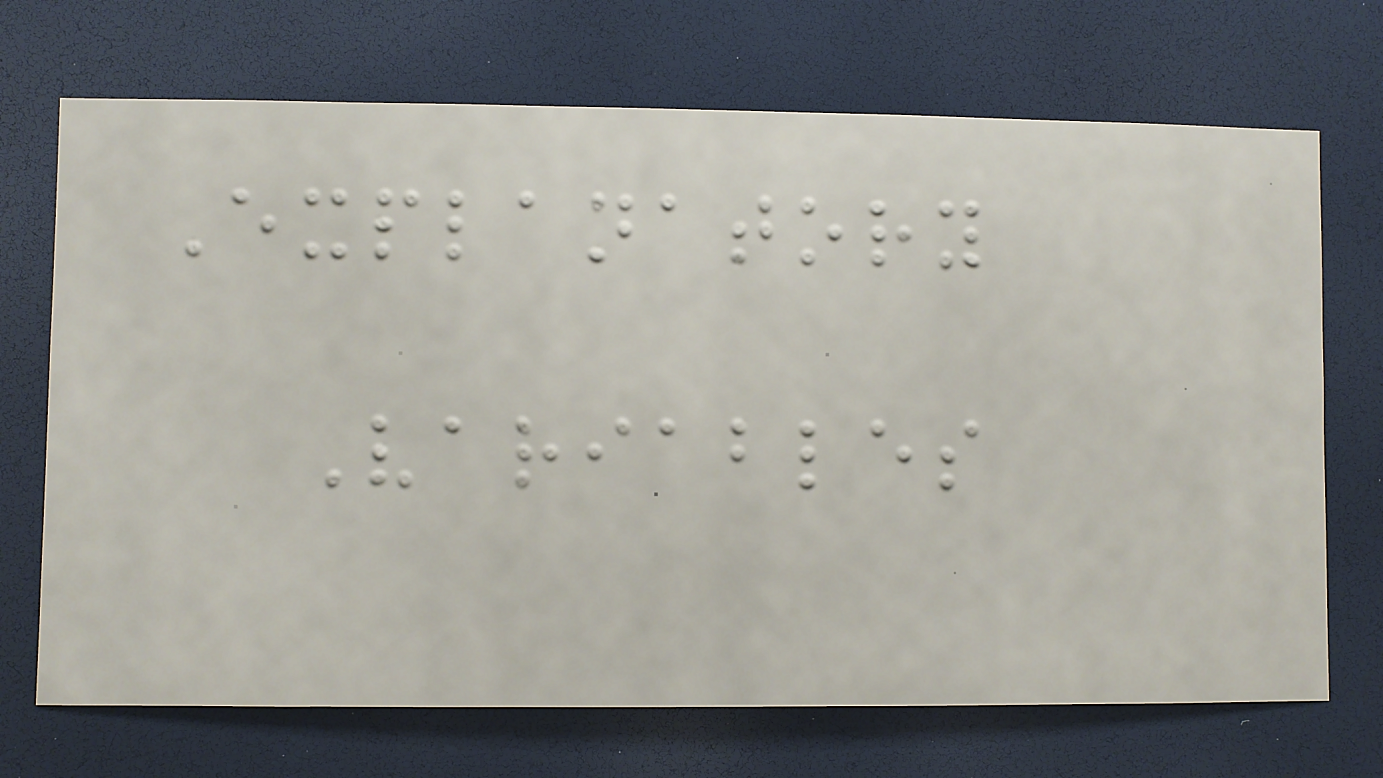Explanatory
Variables
